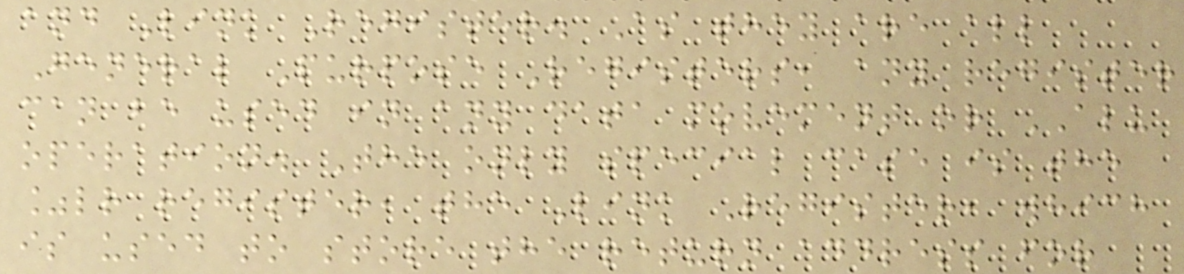and Link Register. As they are all
General Purpose Registers, any register
can be used in any data movement or ALU
operation. The only special case is the
%lr register, the Link Register, which
is used to store the return address for
